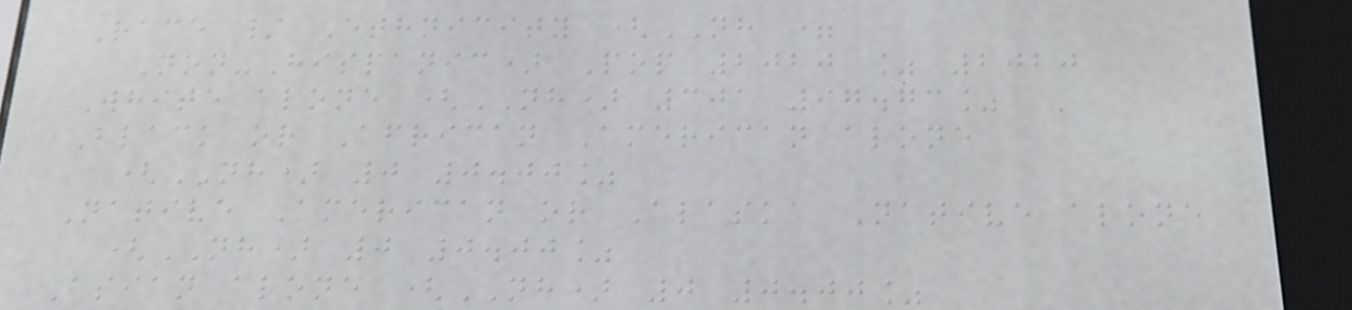Race / Ethnicity (NH =
Non-Hispanic) Pop 2020 % 2020
White alone (NH) 301 97.73%
Black or African American alone
(NH) 0 0.00%
Native American or Alaska Native alone
(NH) 0 0.00%
Asian alone (NH) 0 0.00%
